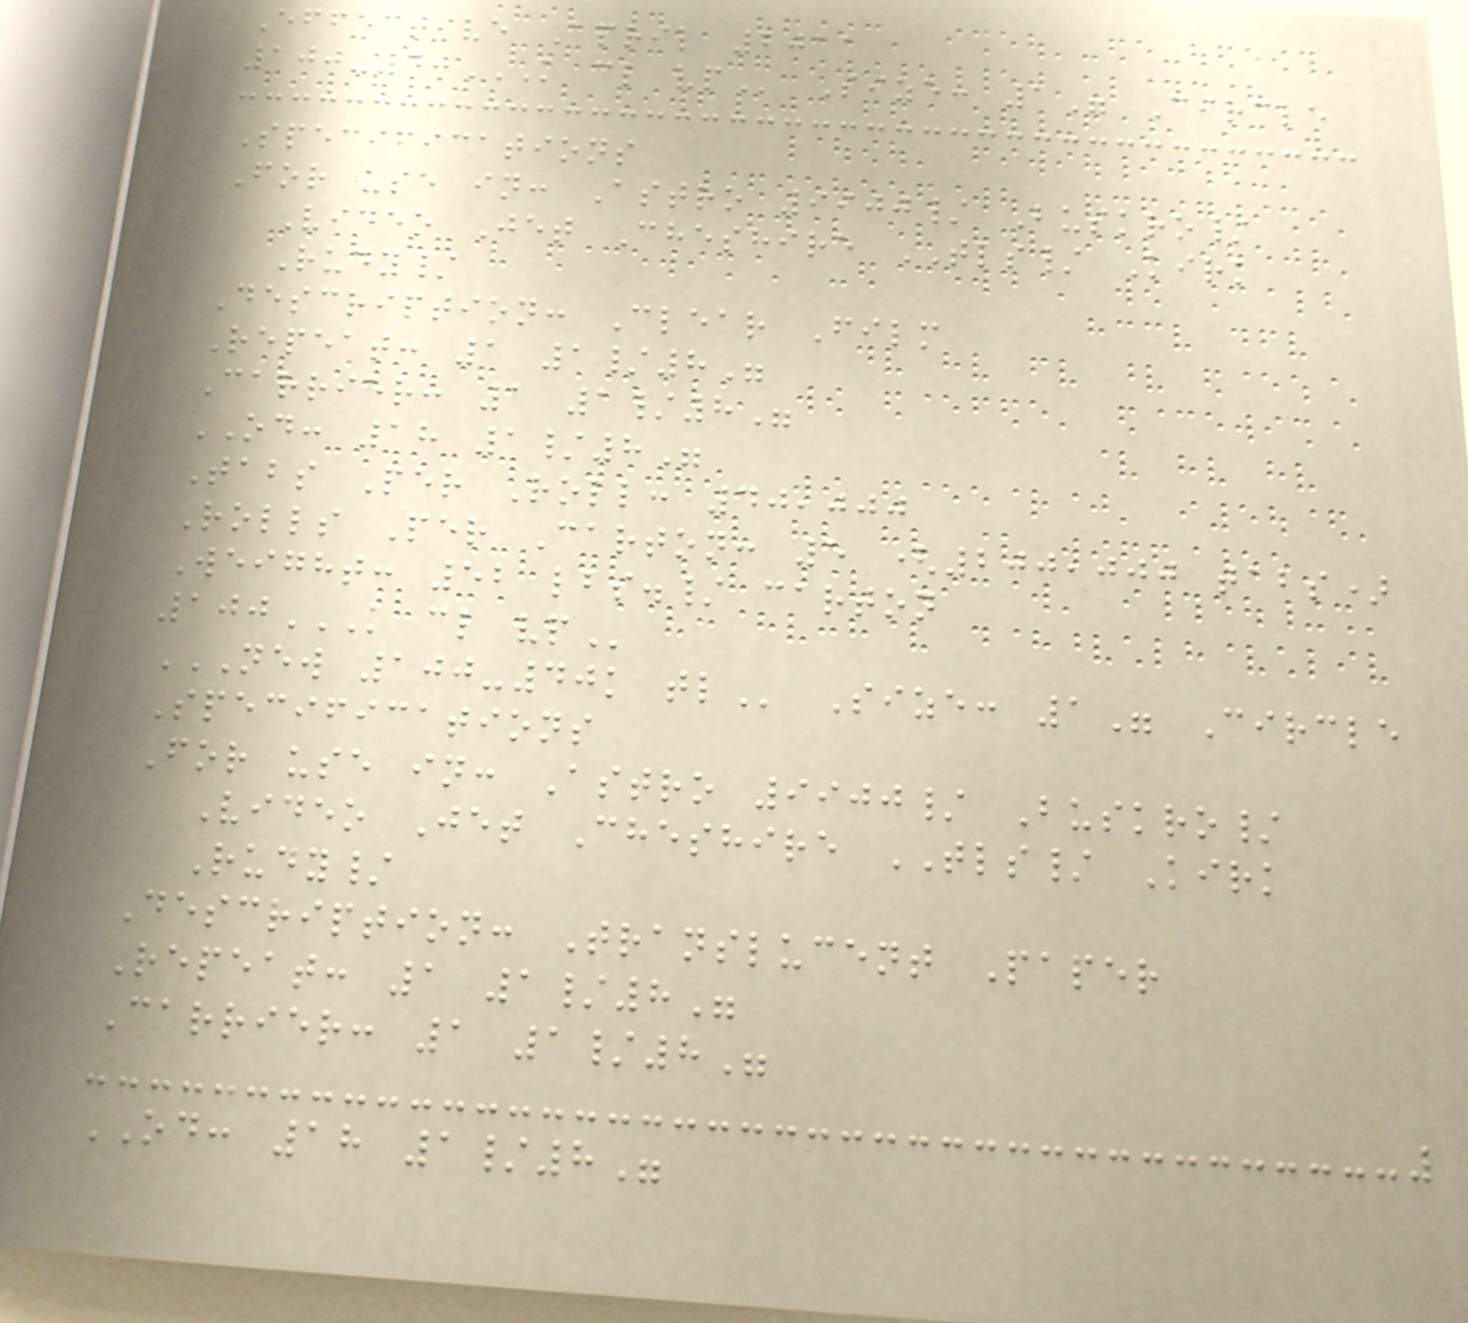Effective April 2011
100-40K CL VP Size: 1" Circle
Specifications
For use in: Astro 9900/ Buskro/
Video Jet Cheshire TLS/ Kirk
Rudy/
Description: Clear Film
Repeat: 1 1/8"
Carrier: 1 1/8"
OD: 18 1/8"
Tabs Per Roll: 40,000
Rolls Per Carton: 5 (200,000 tabs)
Weight: 52 lbs./ carton
100K CL VP
NEW 100-40K TL Size: 1" Circle
Specifications
For use in: Astro 9900/ Buskro/
Video Jet Cheshire TLS/ Kirk
Rudy/
Description: Translucent Paper
Repeat: 1 1/8"
Carrier: 1 1/8"
OD: 18 1/8"
